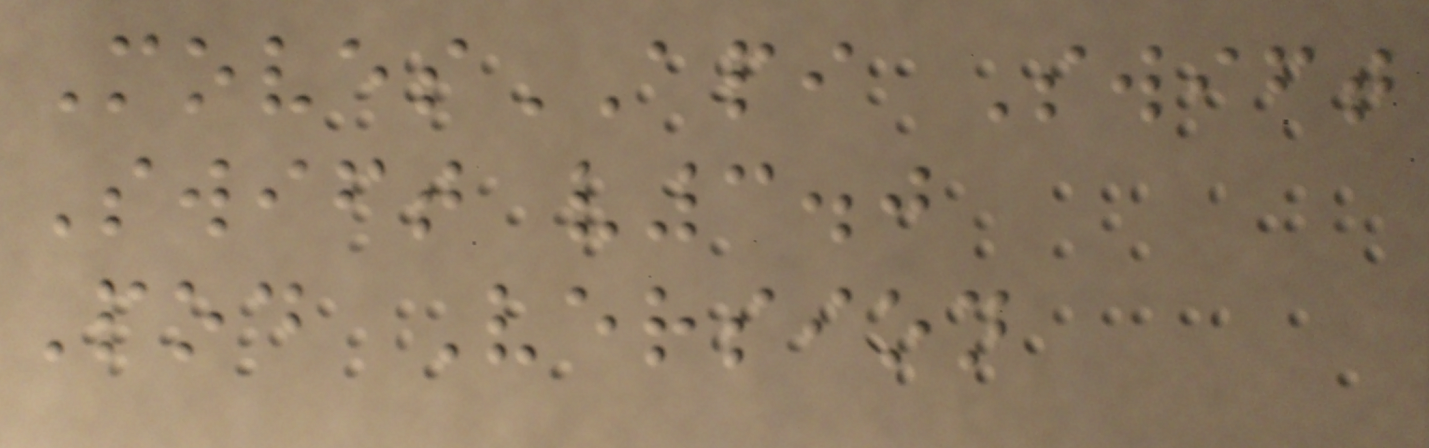MovesAPI Swift
Swift v3.0
Pod Version
